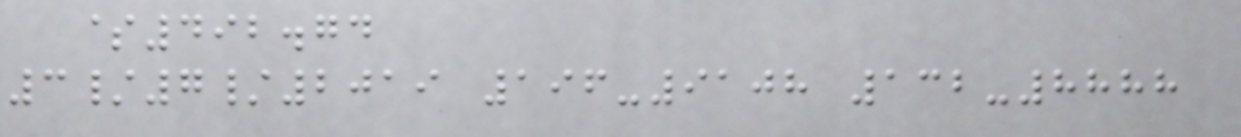$492.74
3/7/2019 196-9108 132-8888
